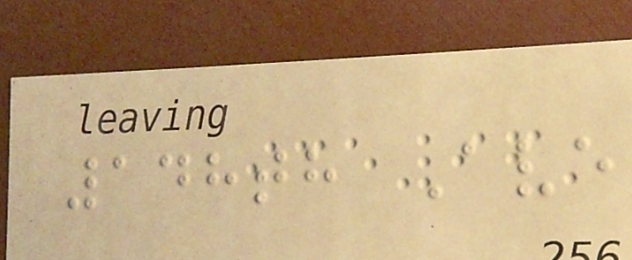148th Ave
